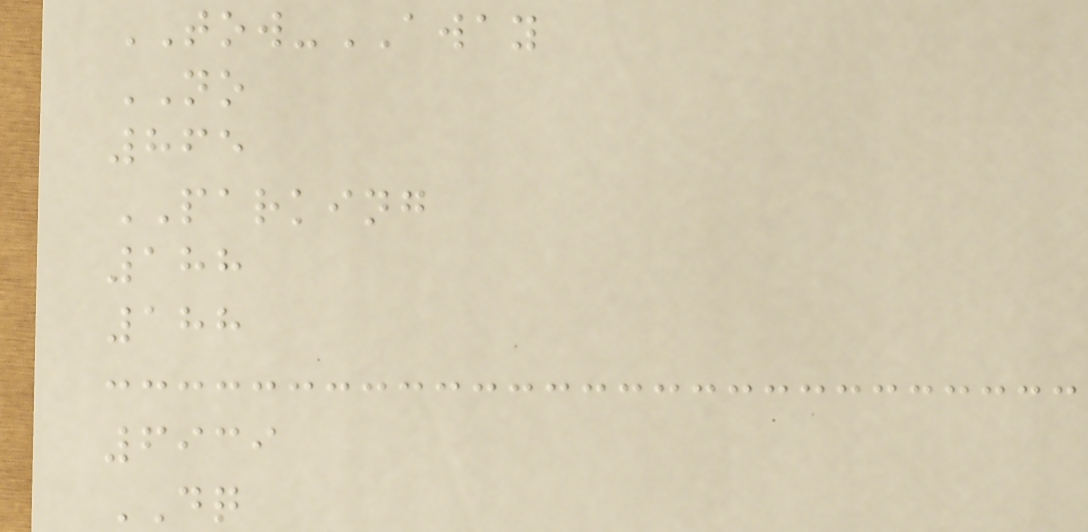TOW-AWAY
NO
865
PARKING
188
188
6939
DQ
